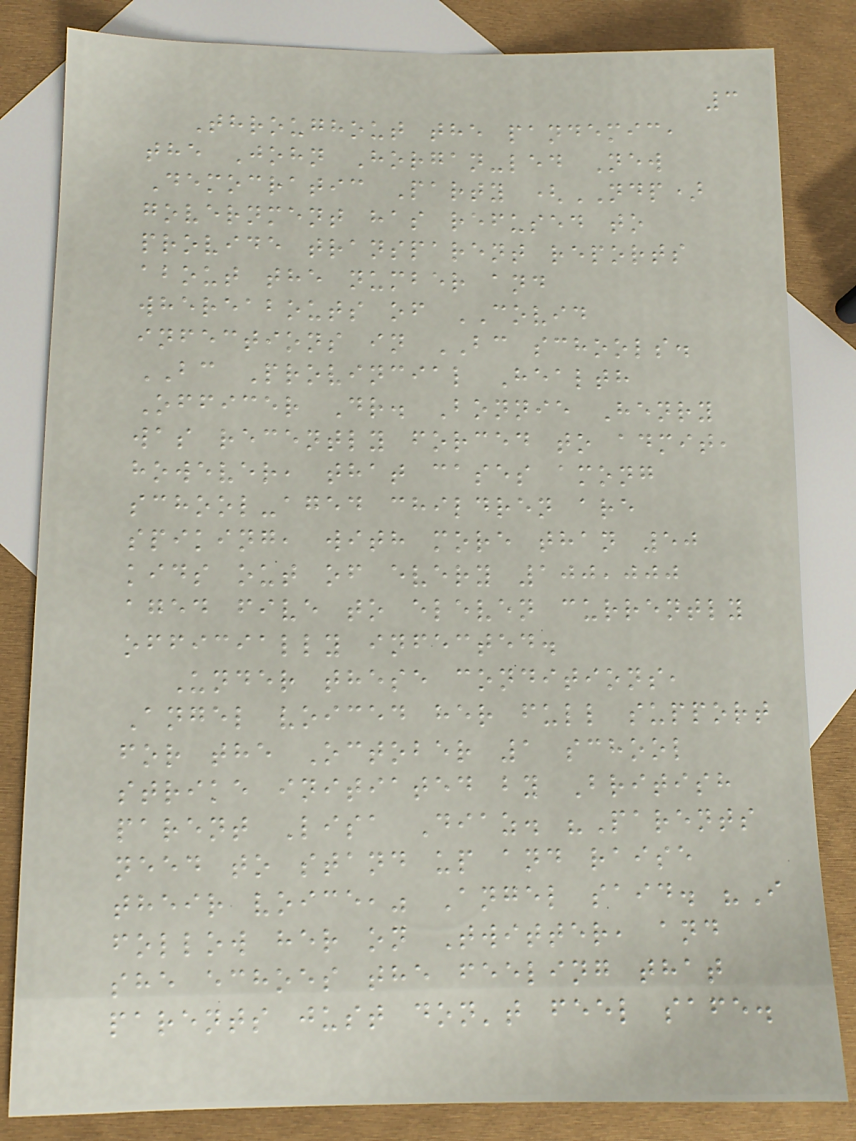3
Throughout the pandemic,
the John Horgan-led New
Democratic Party (NDP)
government has refused to
provide transparent reports
about the number and
whereabouts of COVID
infections in BC schools.
BC Provincial Health
Officer Dr. Bonnie Henry
was recently forced to admit,
however, that cases among
school-aged children are
spiking, with more than 50
kids out of every 100,000
aged five to eleven currently
officially infected.
Under these conditions,
Angel voiced her full support
for the October 1 school
strike initiated by British
parent Lisa Diaz. "Parents
need to stand up and raise
their voice," Angel said. "I
follow her on Twitter, and
she echoes the feeling that
parents just don't feel safe.
